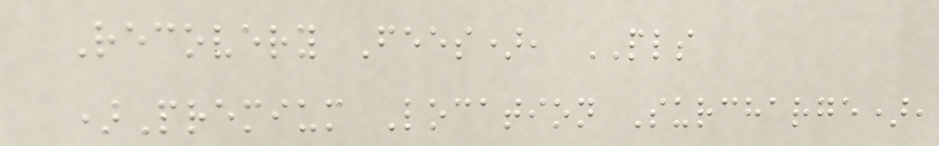Recovery Fees), PLS
)Premium Location Surcharge),
